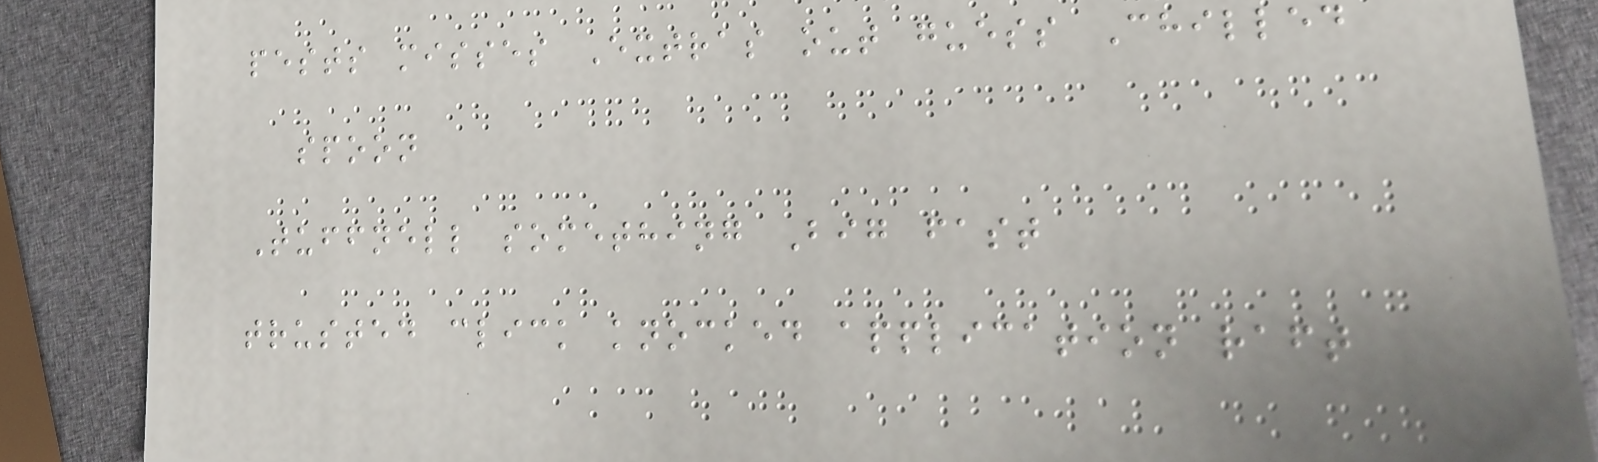pests misses Extras out guess Chilled
spoon
Tuffnell something Big fast
trusted click knocked application raft
